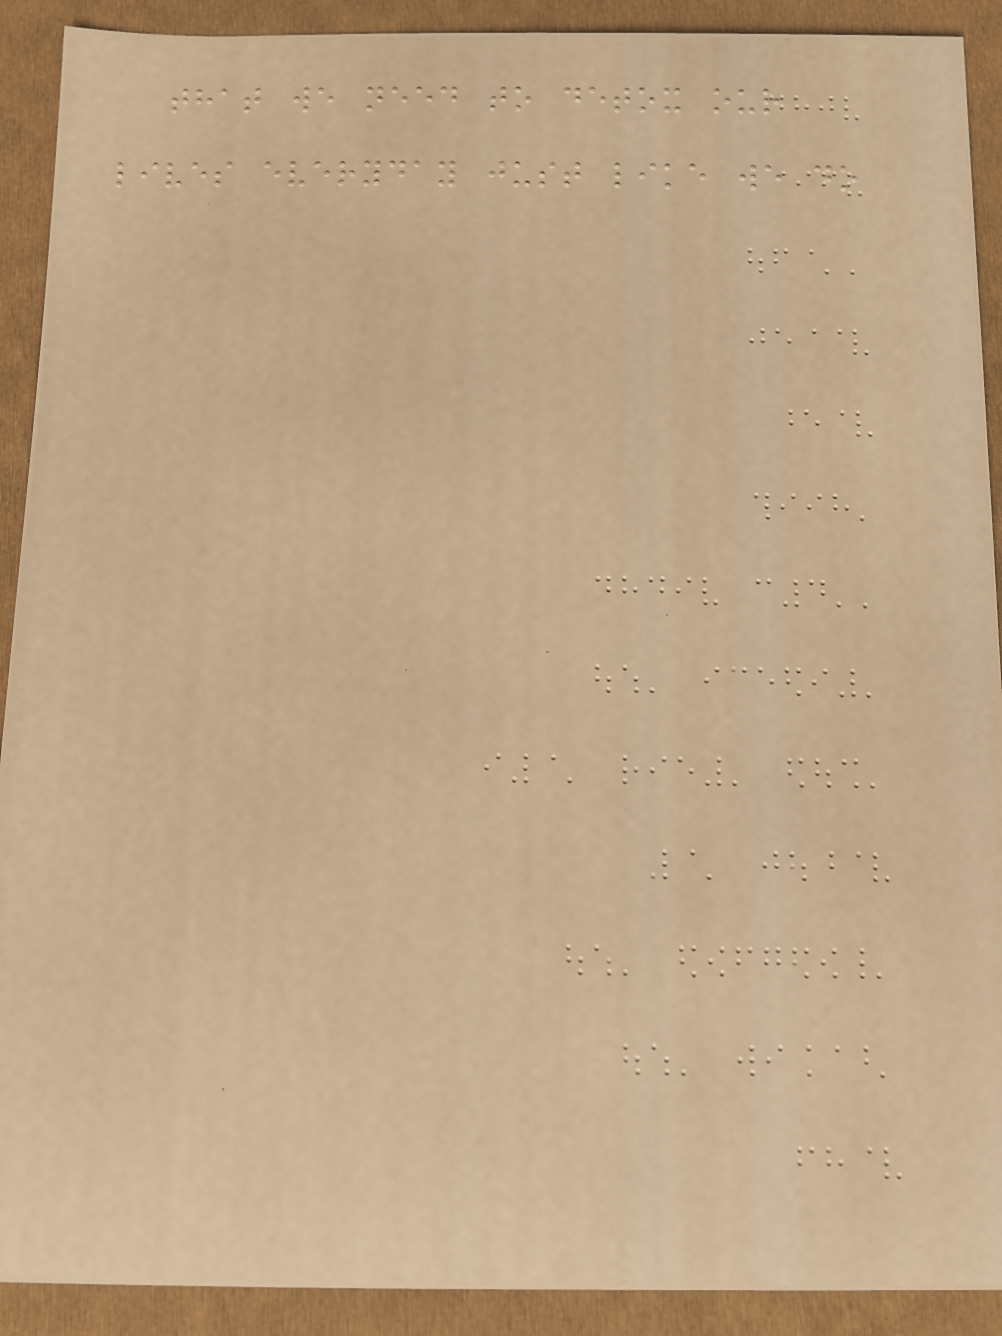that we need to detox our
lives everyday just like we do
